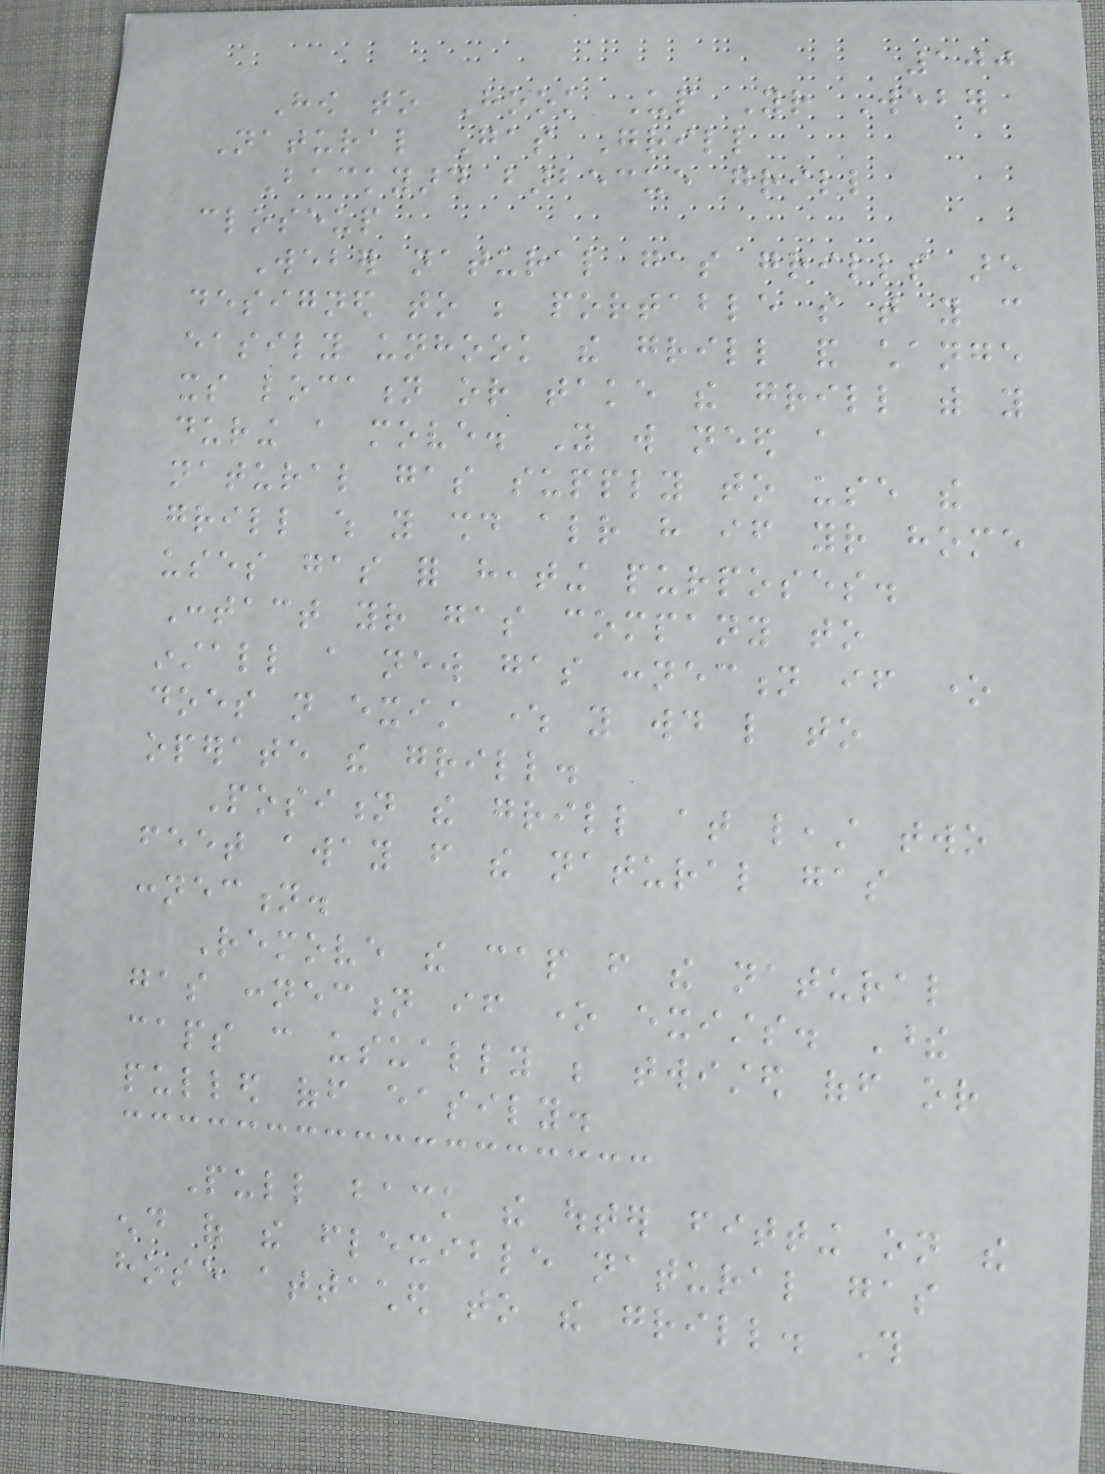100
How to Hook Up Your Weber
Natural Gas Grill
Backyard barbecue grill
closeup
Weber natural gas grills are
designed to be portable so that you can
easily unhook the grill and change
its location or take the grill with you
during a move. You will need a
natural gas supply to use the
grill which you should already have if your home
uses gas for heating purposes.
Contact your gas company to
install a new gas connection if one
does not exist where you would like to
operate the grill.
Position the grill at least two
feet away from the natural gas
connection.
Remove the cap from the natural
gas connection if one exists. These
caps can usually be twisted off or
pulled off easily.
Pull back the outer fitting on the
end of the flexible natural gas
hose attached to the grill. This
